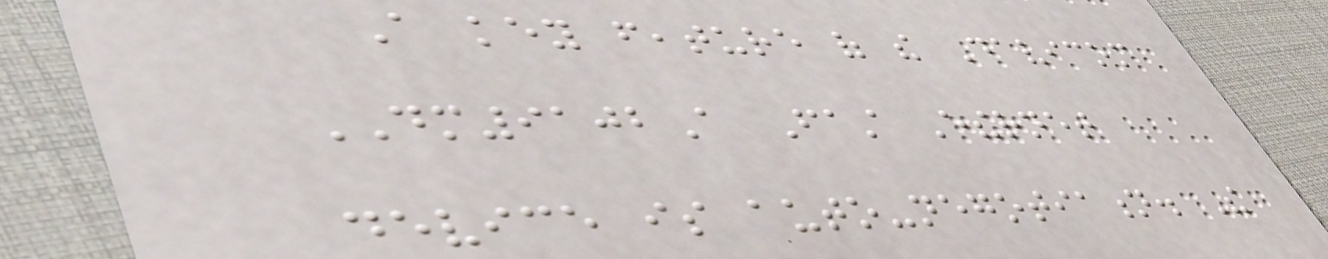A key feature of the Davicom
DM9102A Fast Ethernet
device is auto-negotiation. The
